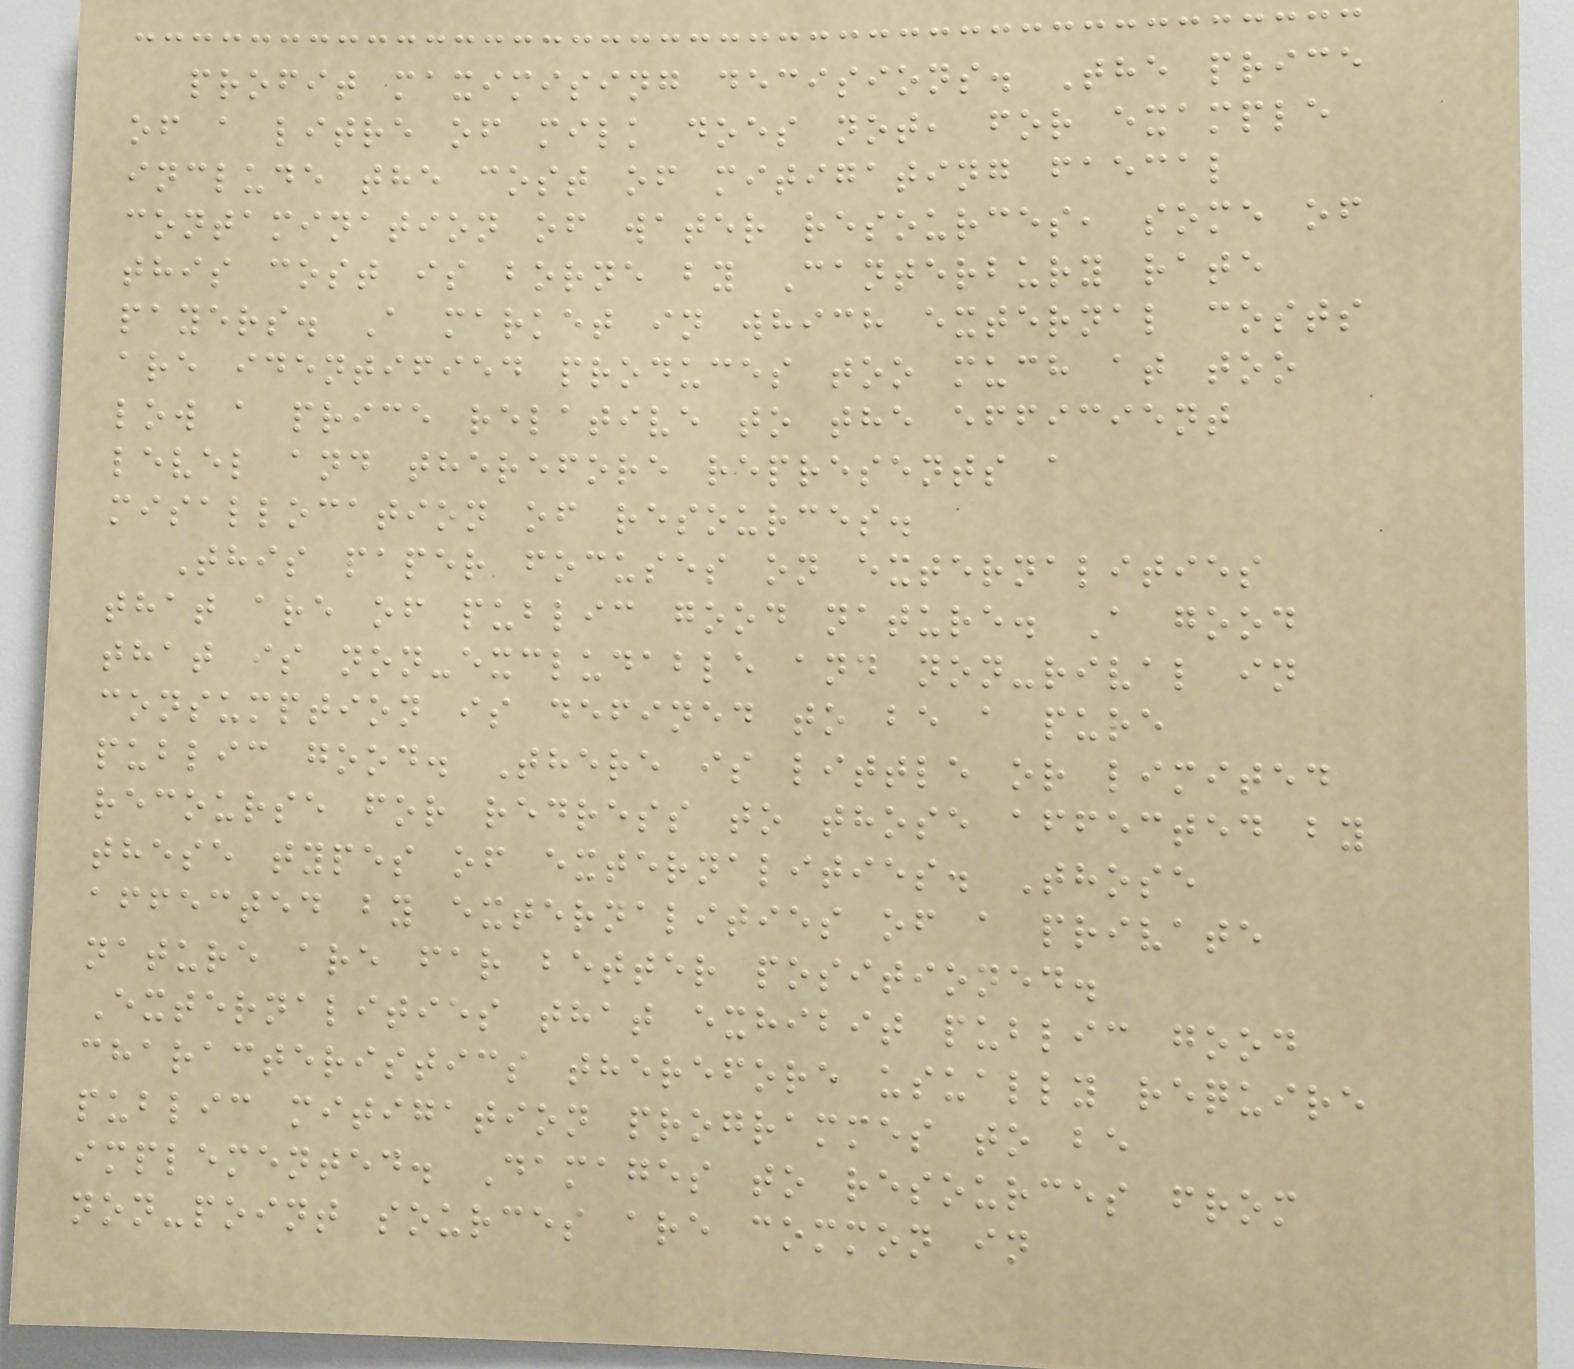profit maximising decisions. The price
of a litre of milk does not, for example
include the cost of mitigating faecal
contamination of water resources, some of
this cost is borne by Canterbury rate
payers. A market in which external costs
are identified produces too much at too
low a price relative to the efficient
level and therefore represents a
misallocation of resources.
This paper focuses on externalities
that are of public good nature. A good
that is non-excludable and non-rival in
consumption is defined to be a pure
public good. There is little or limited
recourse for redress to those affected by
these types of externalities. Those
affected by externalities of a private
nature are far better positioned.
Externalities that exhibit public good
characteristics therefore usually require
public mitigation programmes to be
implemented. Damages to resources from
non-point sources are common in
